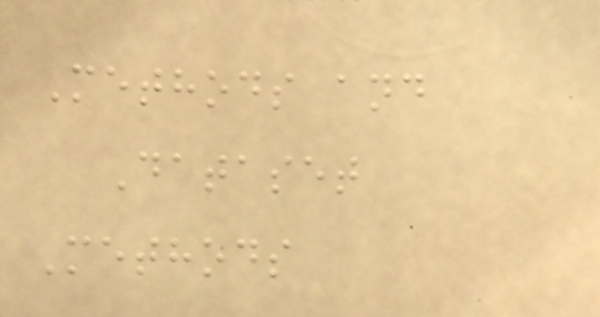Methods and
Dataset
Methods
